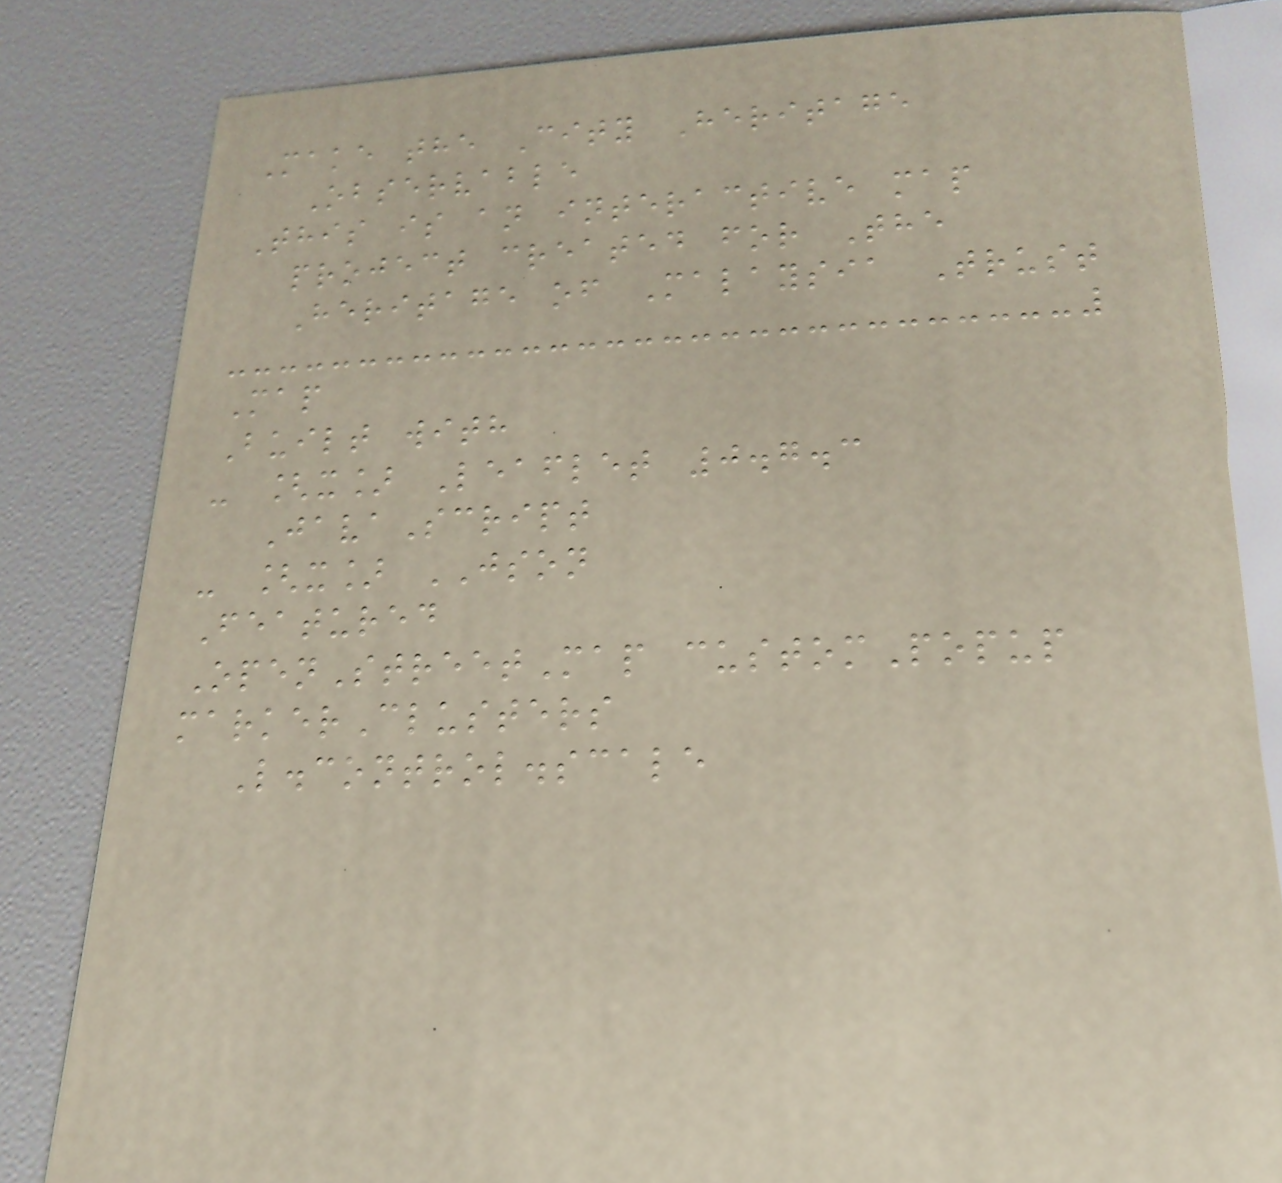Make the City Heritage
Observable
This is an interactive map
project created for The
Heritage of Malaysia Trust
Map
Built with
- [x] Leaflet 0.7.3
JavaScript
- [x] JSON
Featured
OpenStreetMap customPopup
markerClusters
L.control.scale
